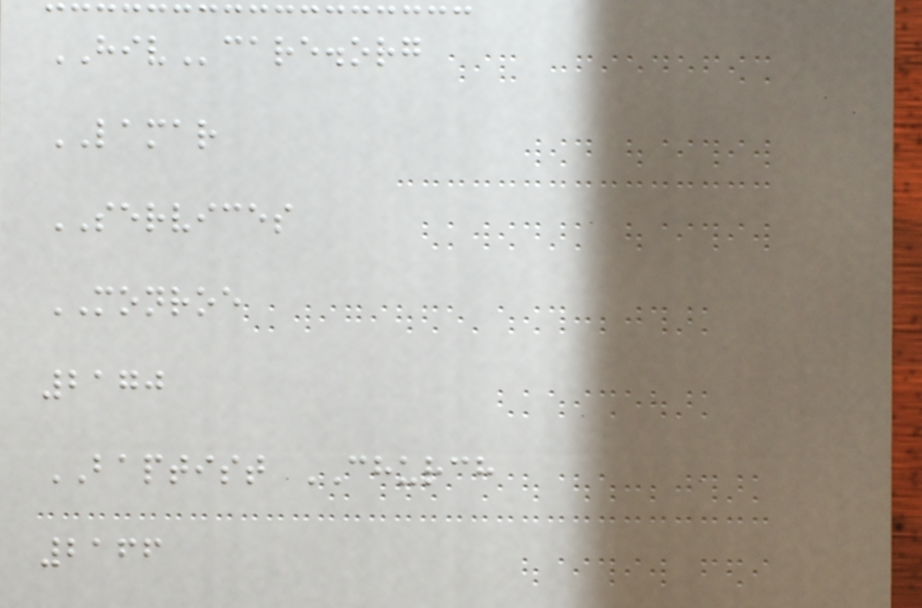HIVcare.org
LAMAR
SERVICES
MONROE
2170
BAPTIST CHURCH
2166
